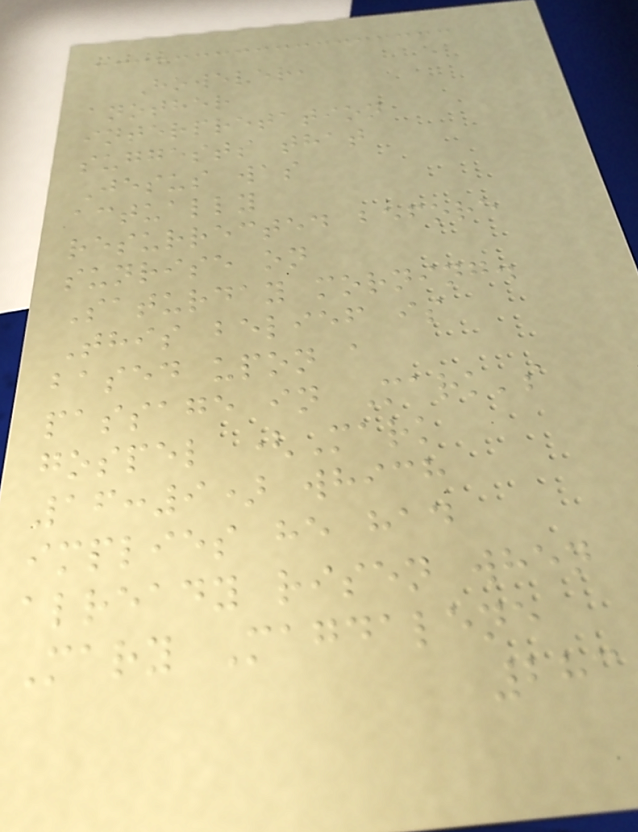However,
another
interpretation
suggests that
Jesus was
actually
resurrected before
sunrise on
Saturday morning.
This belief is
based upon a
passage in Mark's
gospel (Mark
16:9) which
implies he had
already risen when
Mary Magdalene
283
